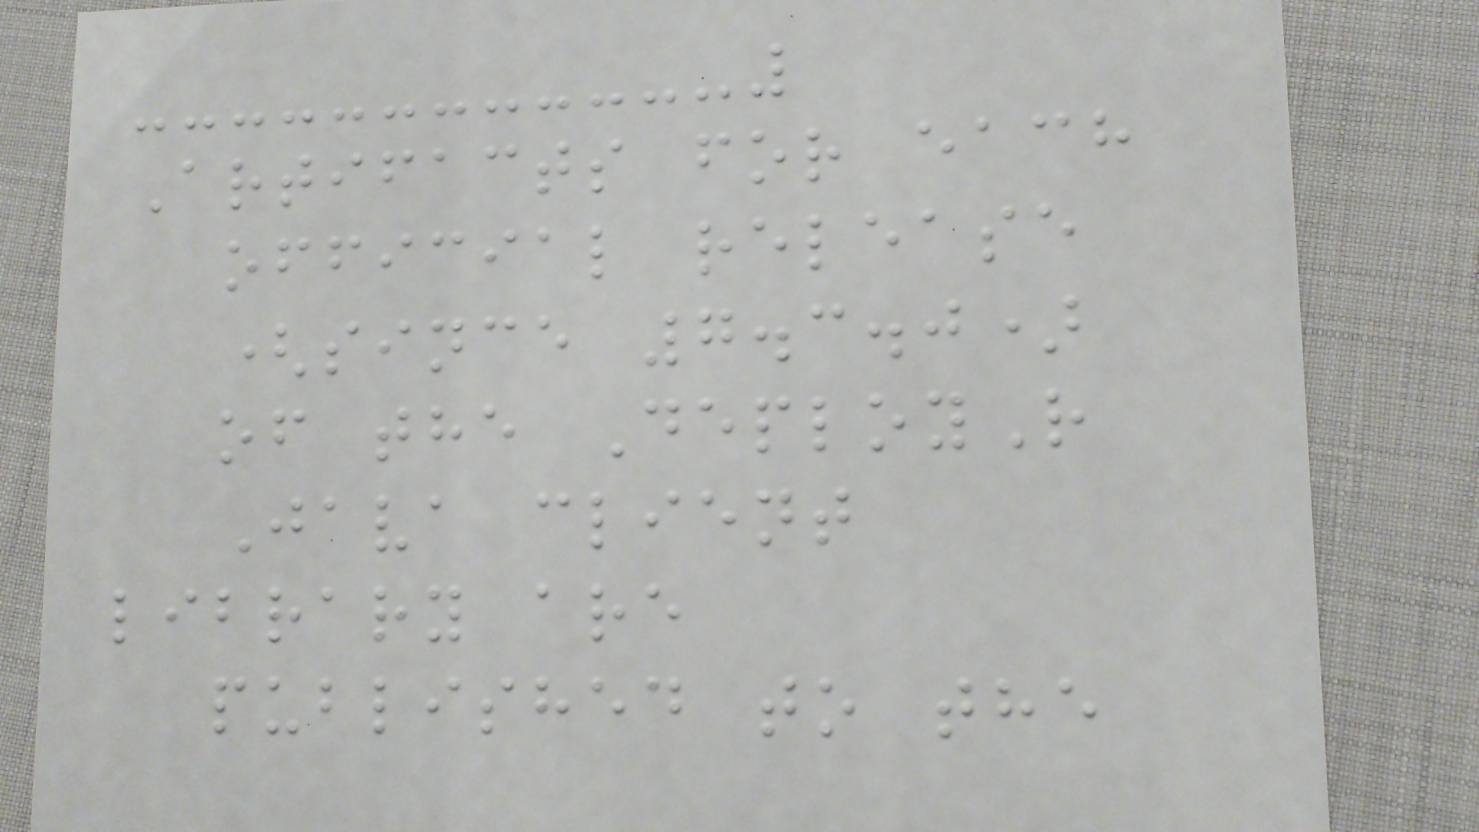Artifacts for each
official release
(since 7.3.0)
of the DeployR
Java client
library are
published to the
